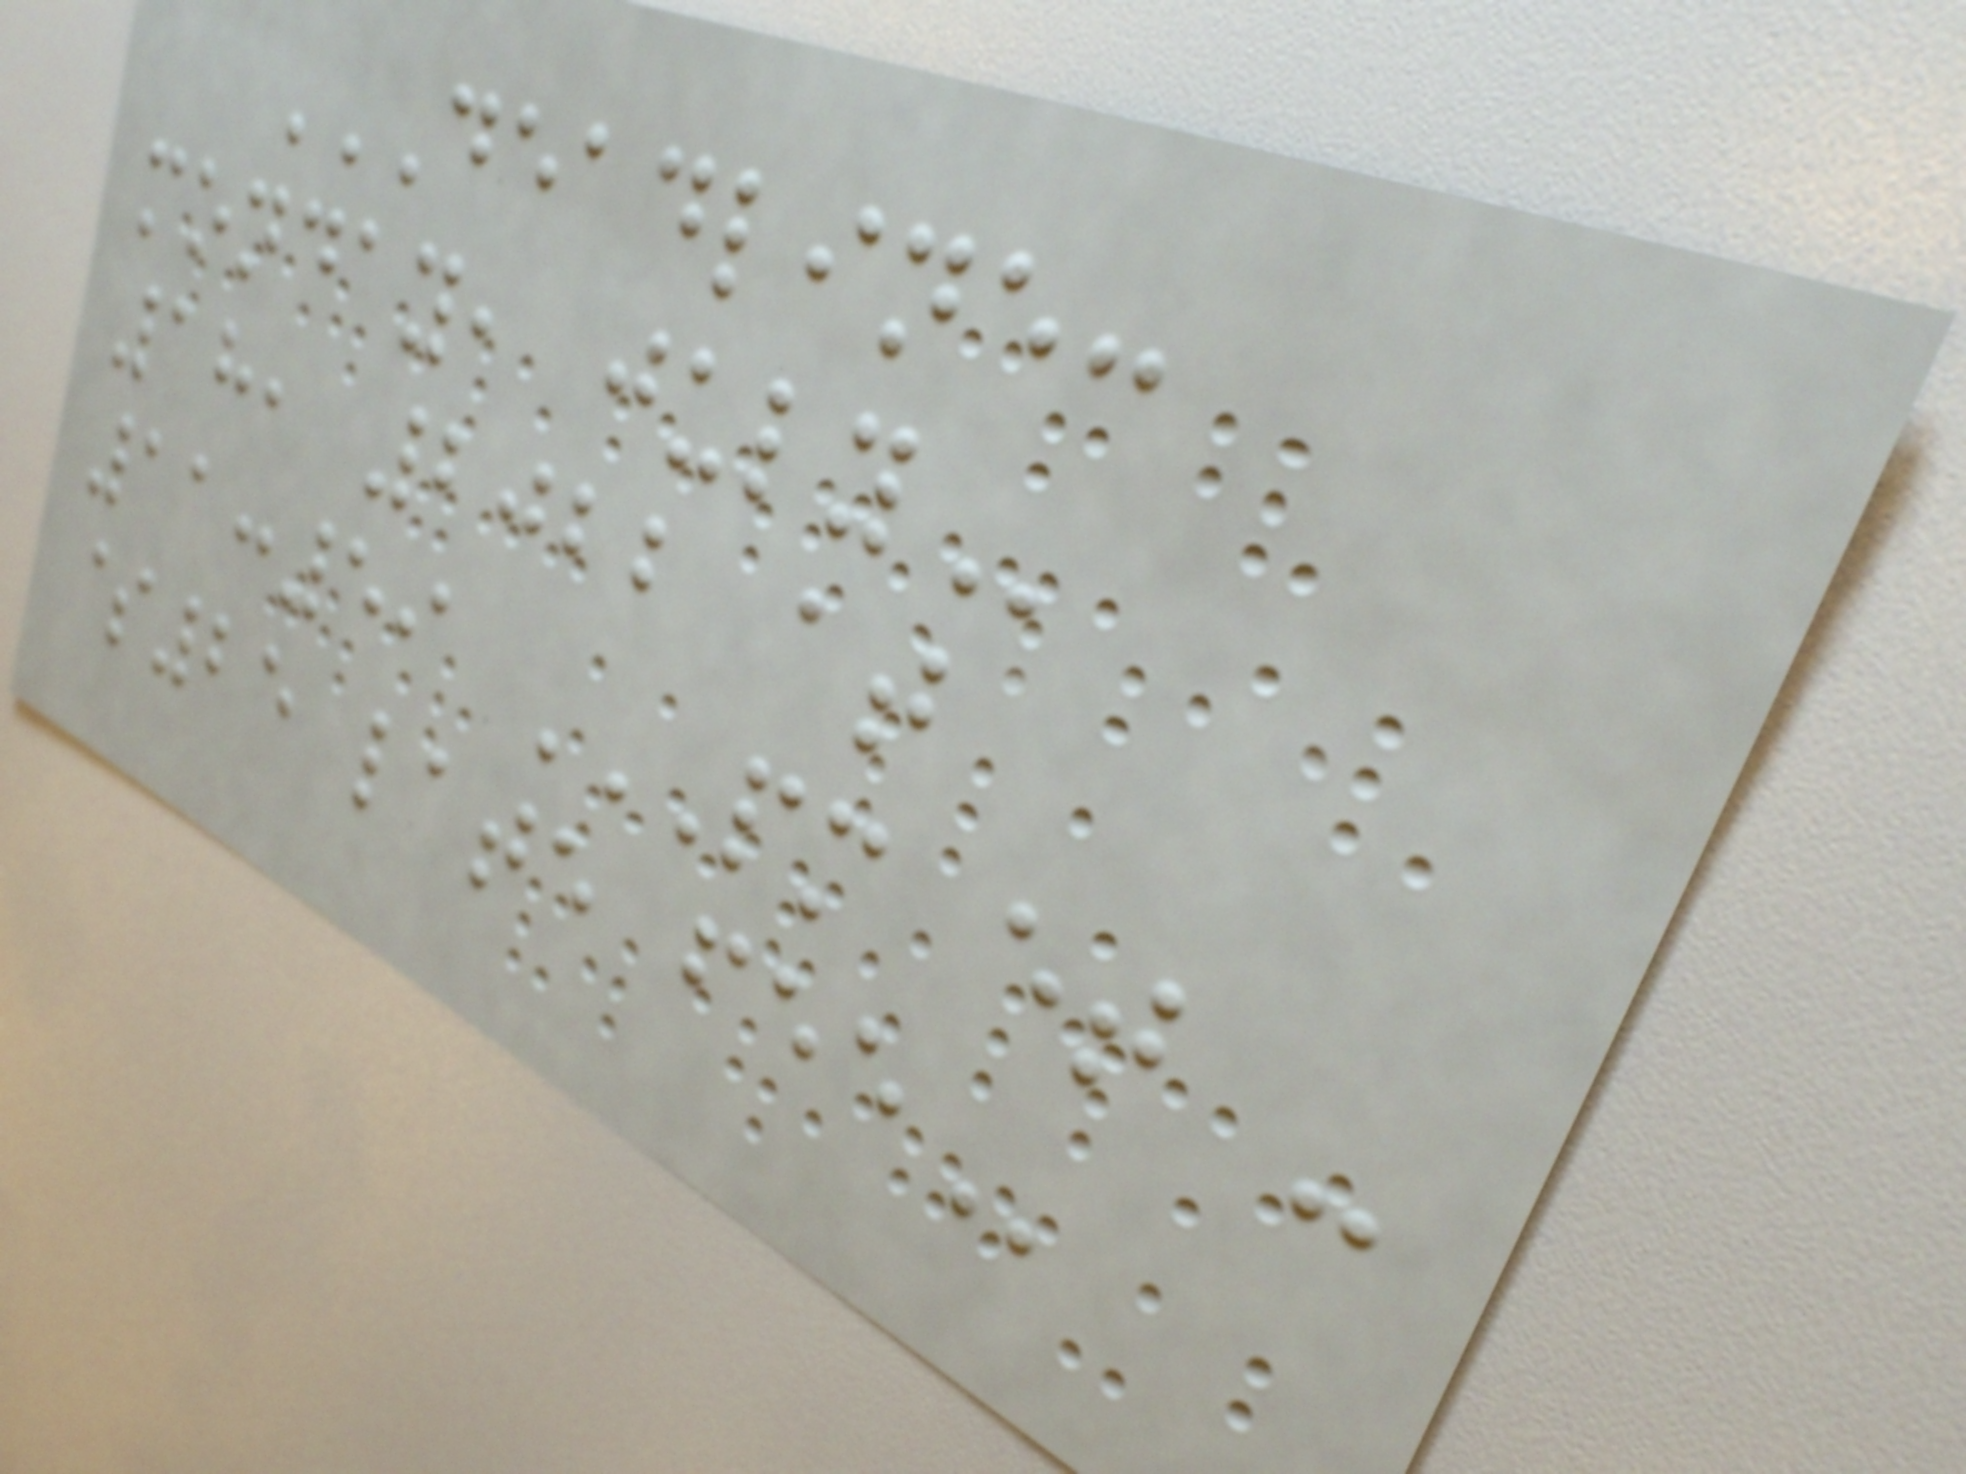DEADLINE:
MONDAY, JULY
18, 2022 at
11:59 PM ET -
$25 LATE FEE
